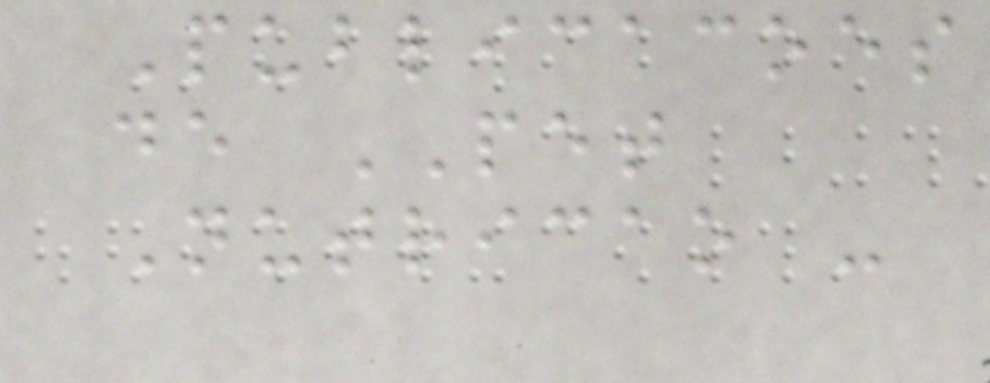Publicacoes
de PET
Nutricao -
